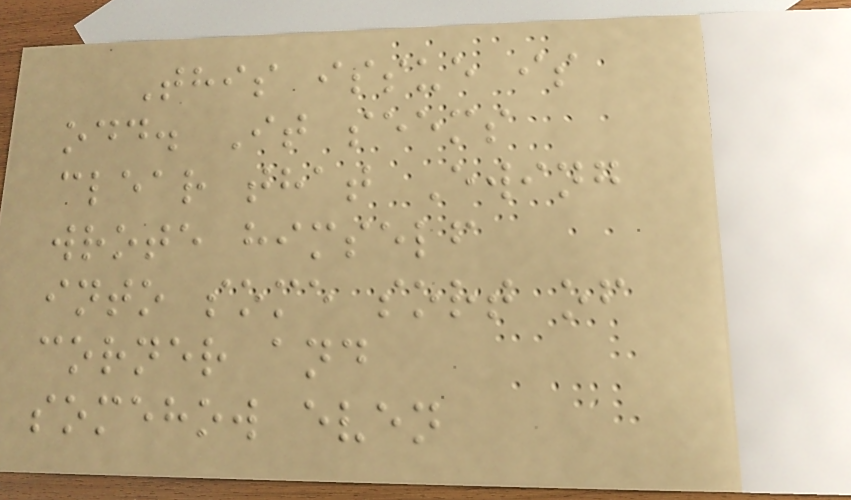This issue is
odd. It seems
clear that Ewing
wrote himself
into some sort of
corner and
somehow even
